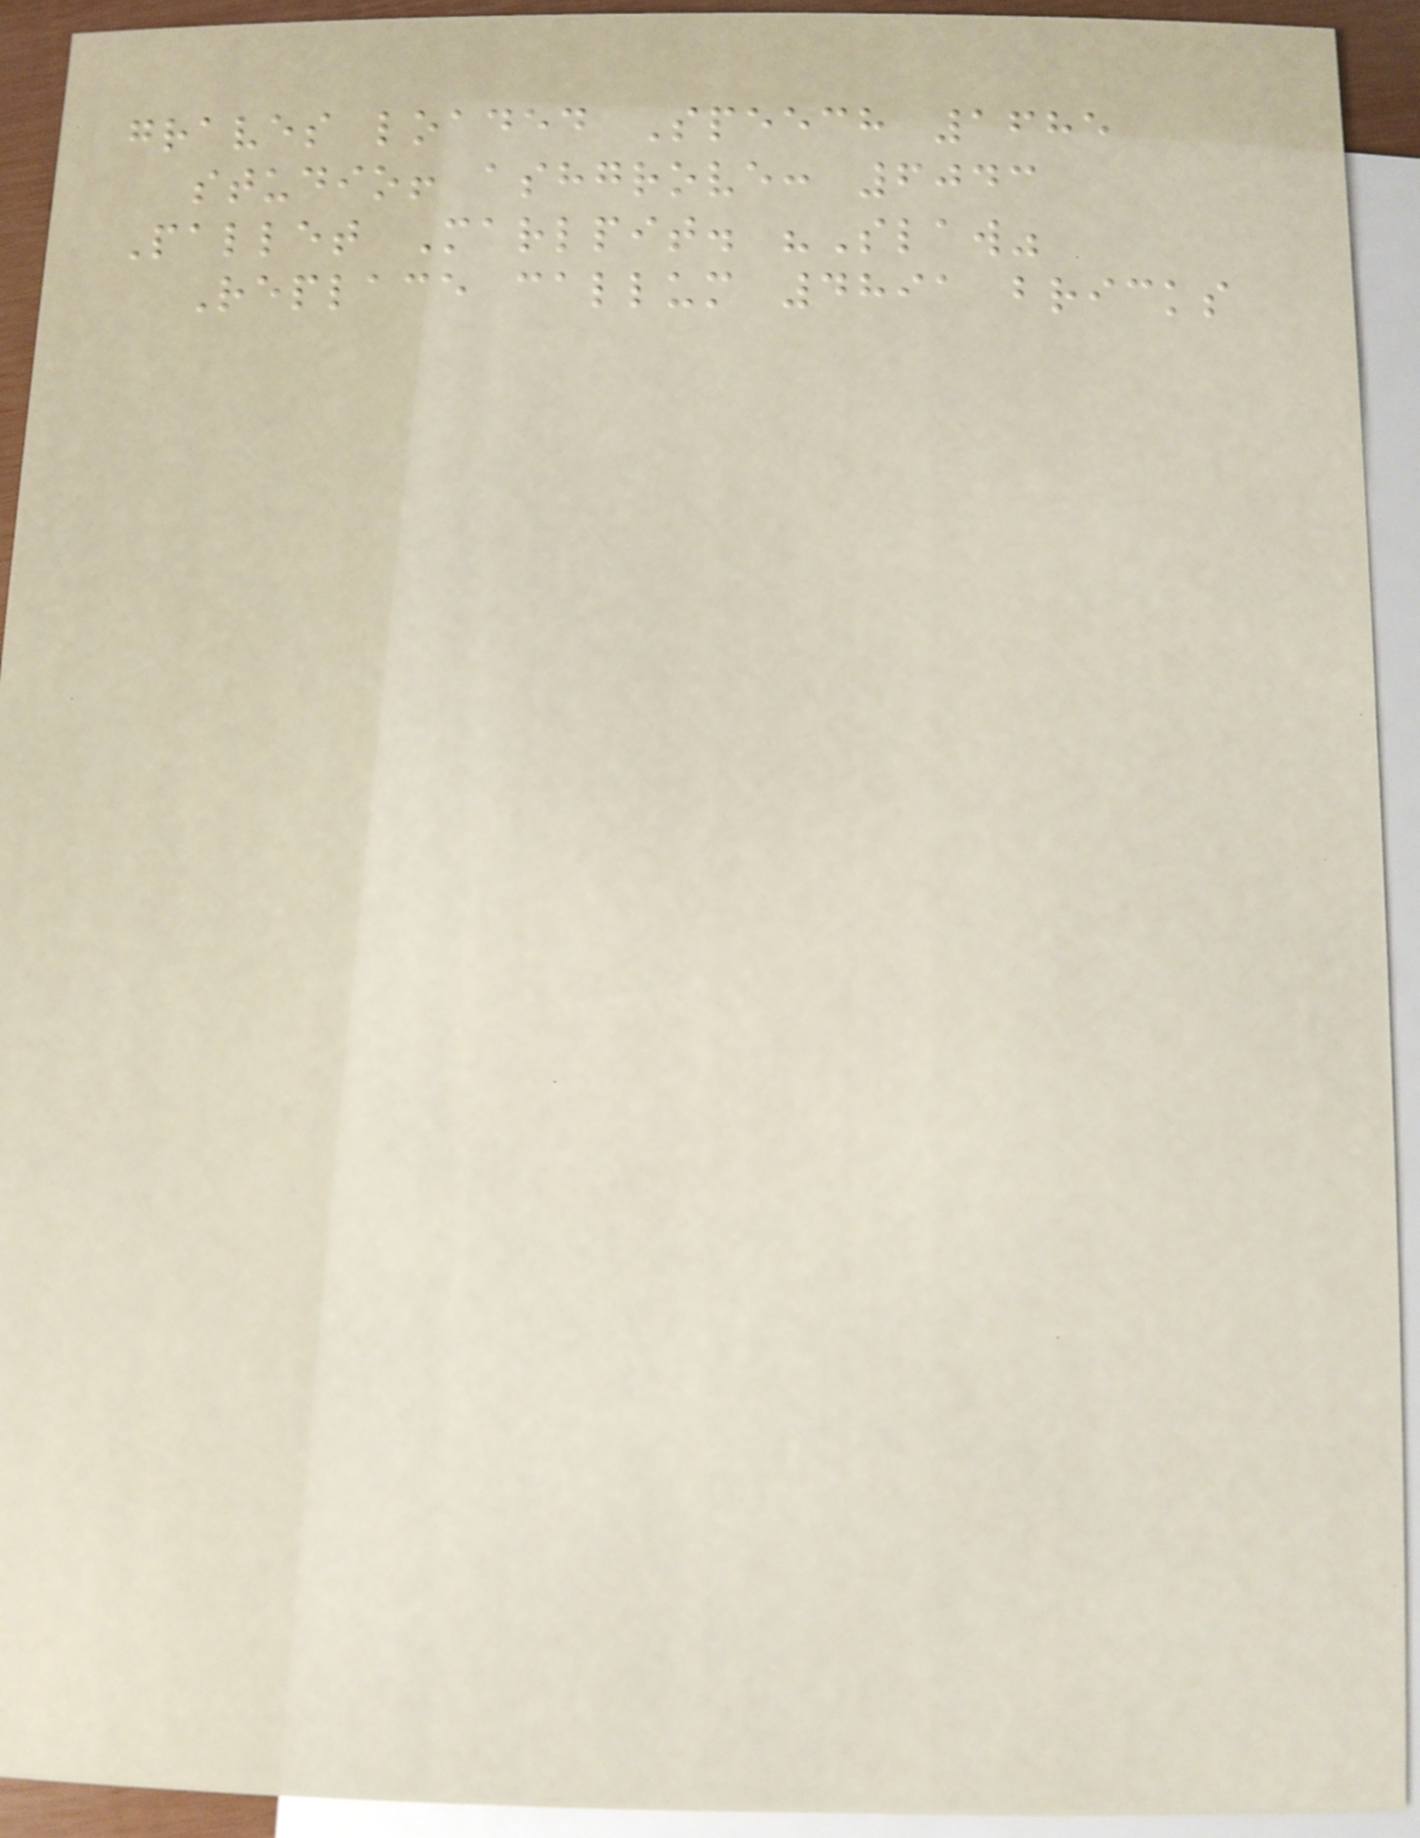graves loaded Speech 1685
studio! ashgrove: 6043
Pallet Marlpit. "Slaw"
Replace callum 4891 bricks
